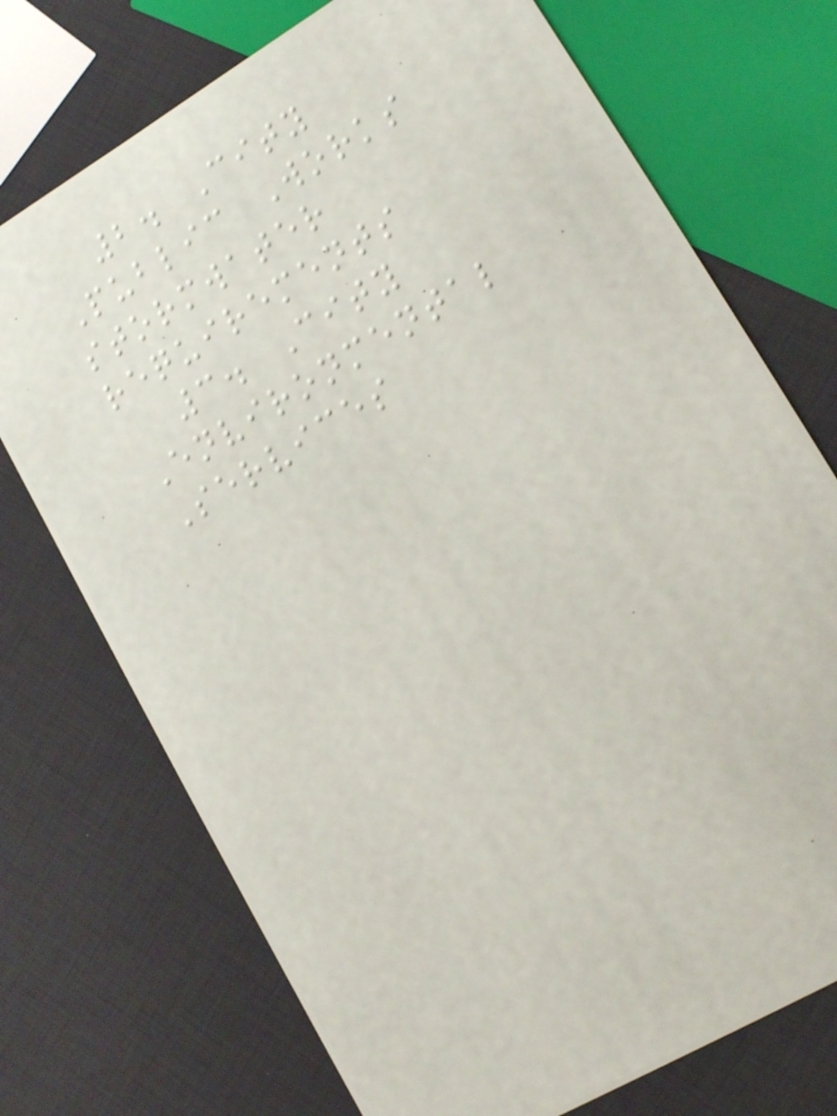2. City
Public Works
stormwater
requirements
3. City
Environmental
Services
